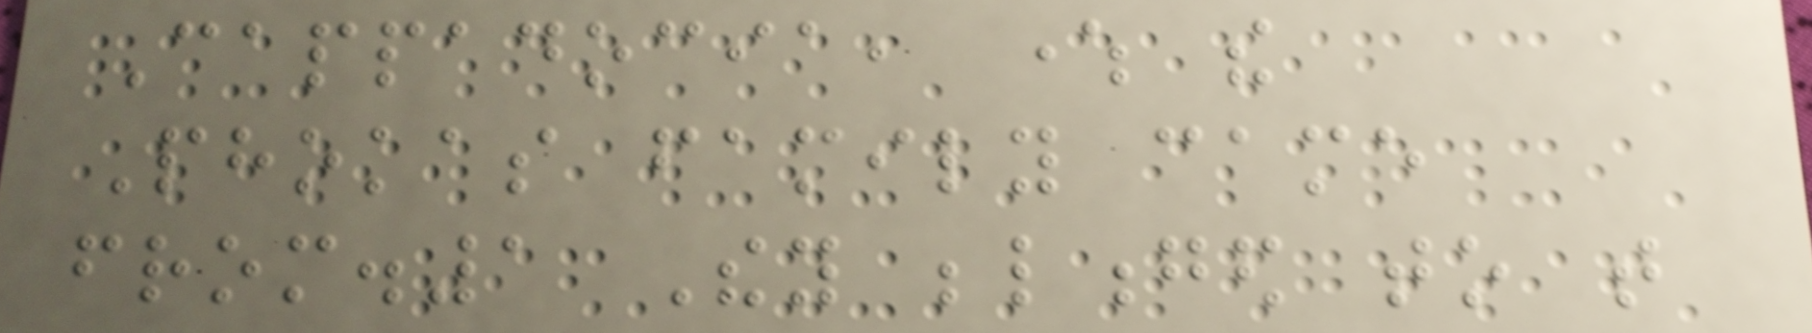Cappadocia, where the
Phokas family came
from.1 They belonged to that
